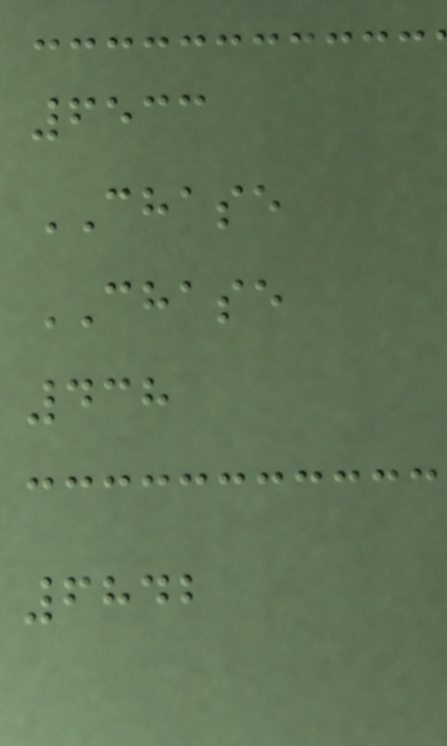6533
CHASE
CHASE
438
6842
